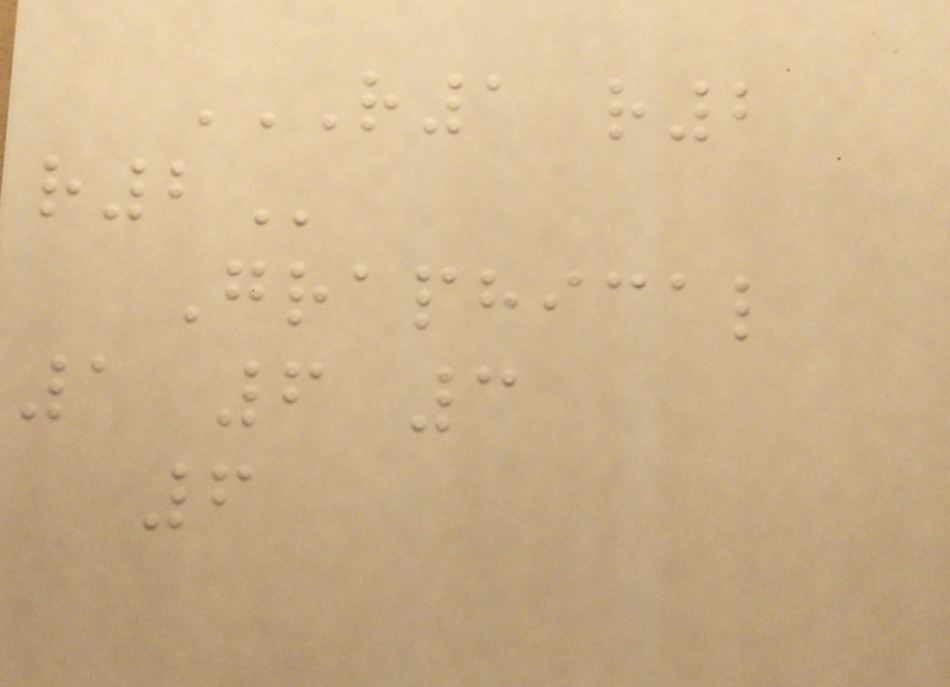R1 R2
R2
Graphical
1 6 3
6
